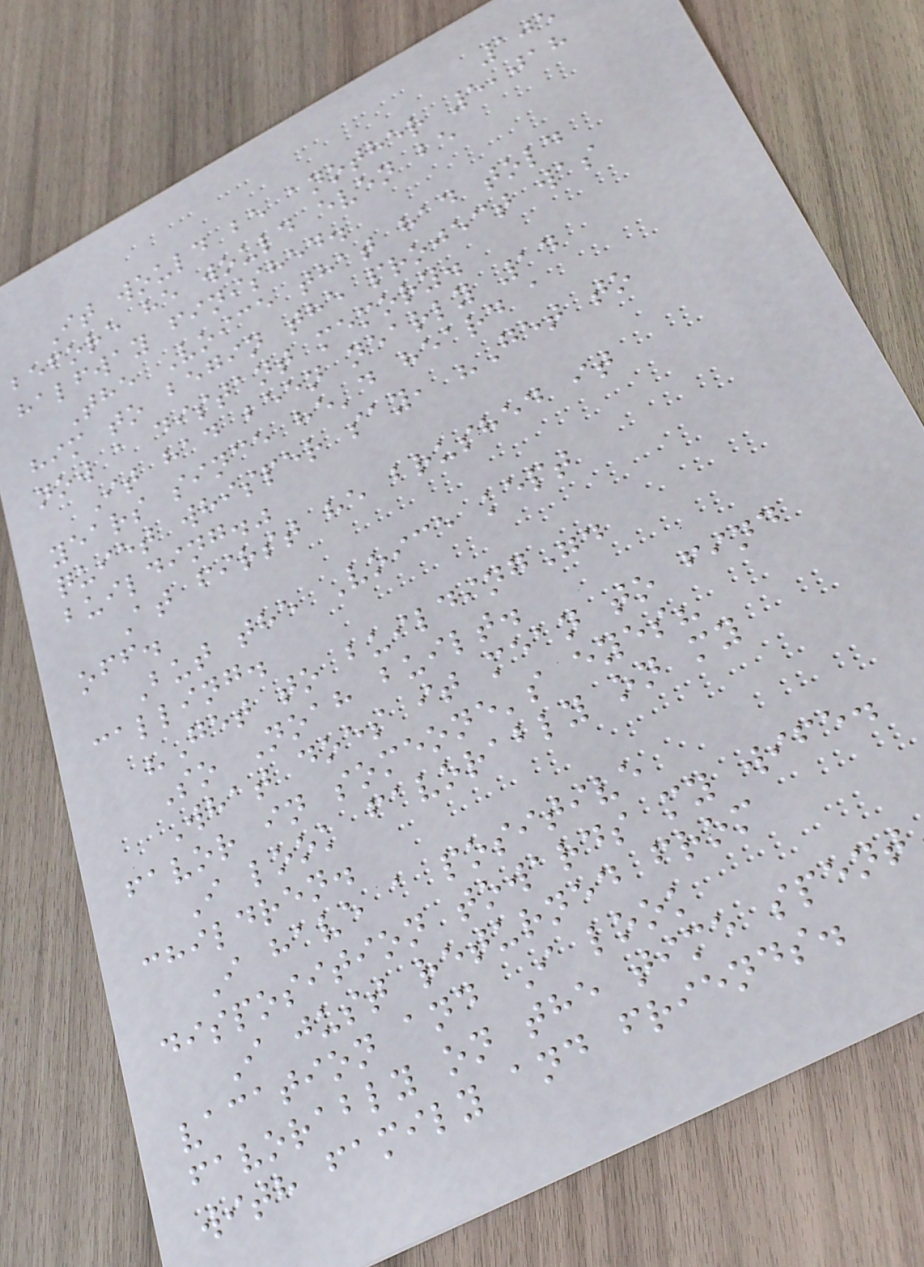105
It would be another 5,018
before he would even be
halfway finished.
The Voice that had told
him to begin the project was
now a distant memory.
It had been nearly 14
years since he'd heard a
quiet whisper say, "Get to
building."
At first he brushed it
off.
But the Voice kept
calling.
"Get to building".
So Noah built.
What does it mean to find
favor in someone's eyes?
I look favorably on my
children.
I have a positive
disposition towards my wife.
I just returned from
vacation and I look
favorably on the time spent
with family and friends.
